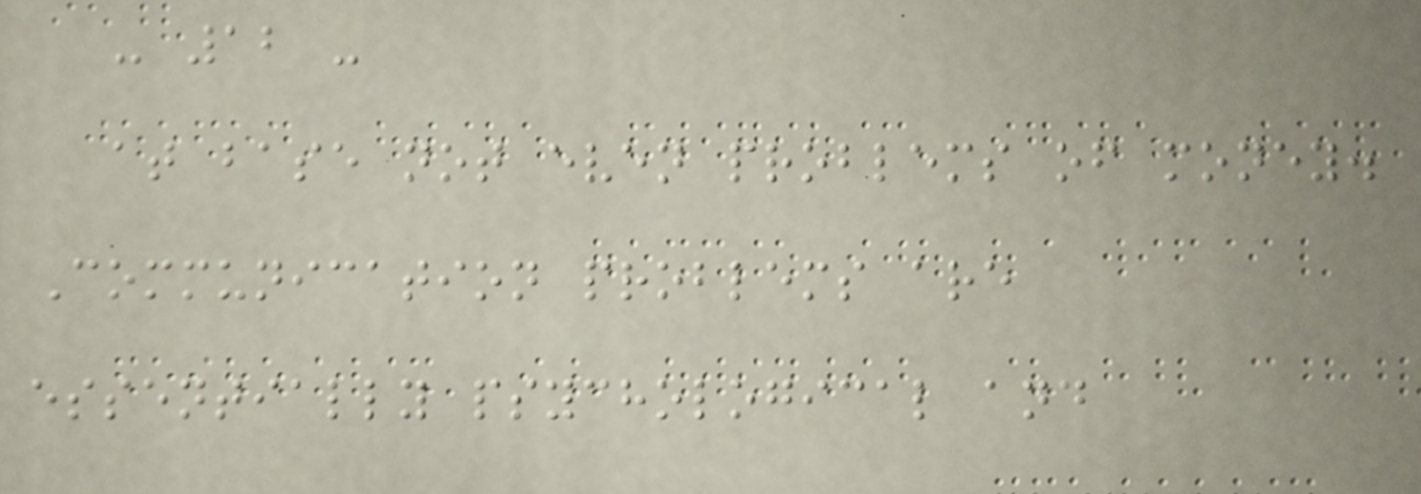- 12 -
at base not even problems of money.
Communication problems are
essentially psychological and
